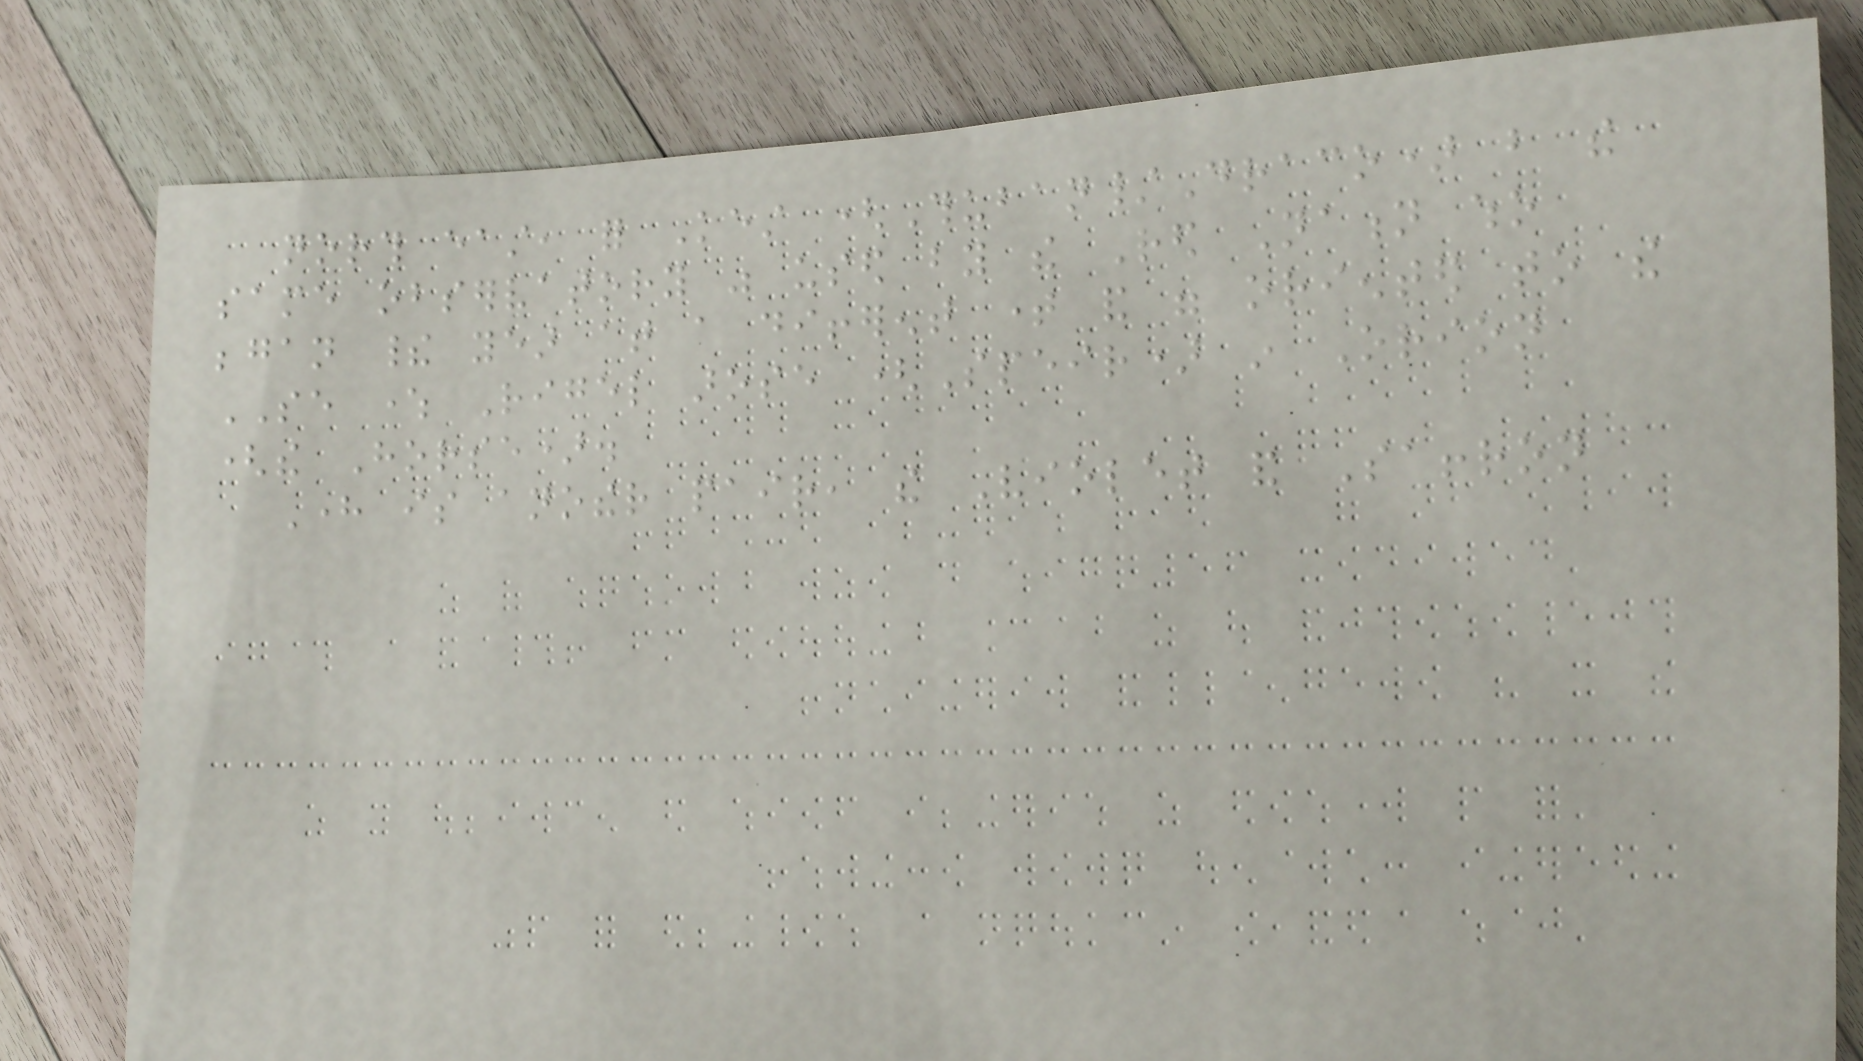north east, for Kest (Thuban/Draco) but the
same observatory was used by the Red Nation who
began their year at a different time and were oriented to the
SE where Rigel arose (Speir) in Orion
(the Horse).
Here is another pair, the Violet and Saffron
